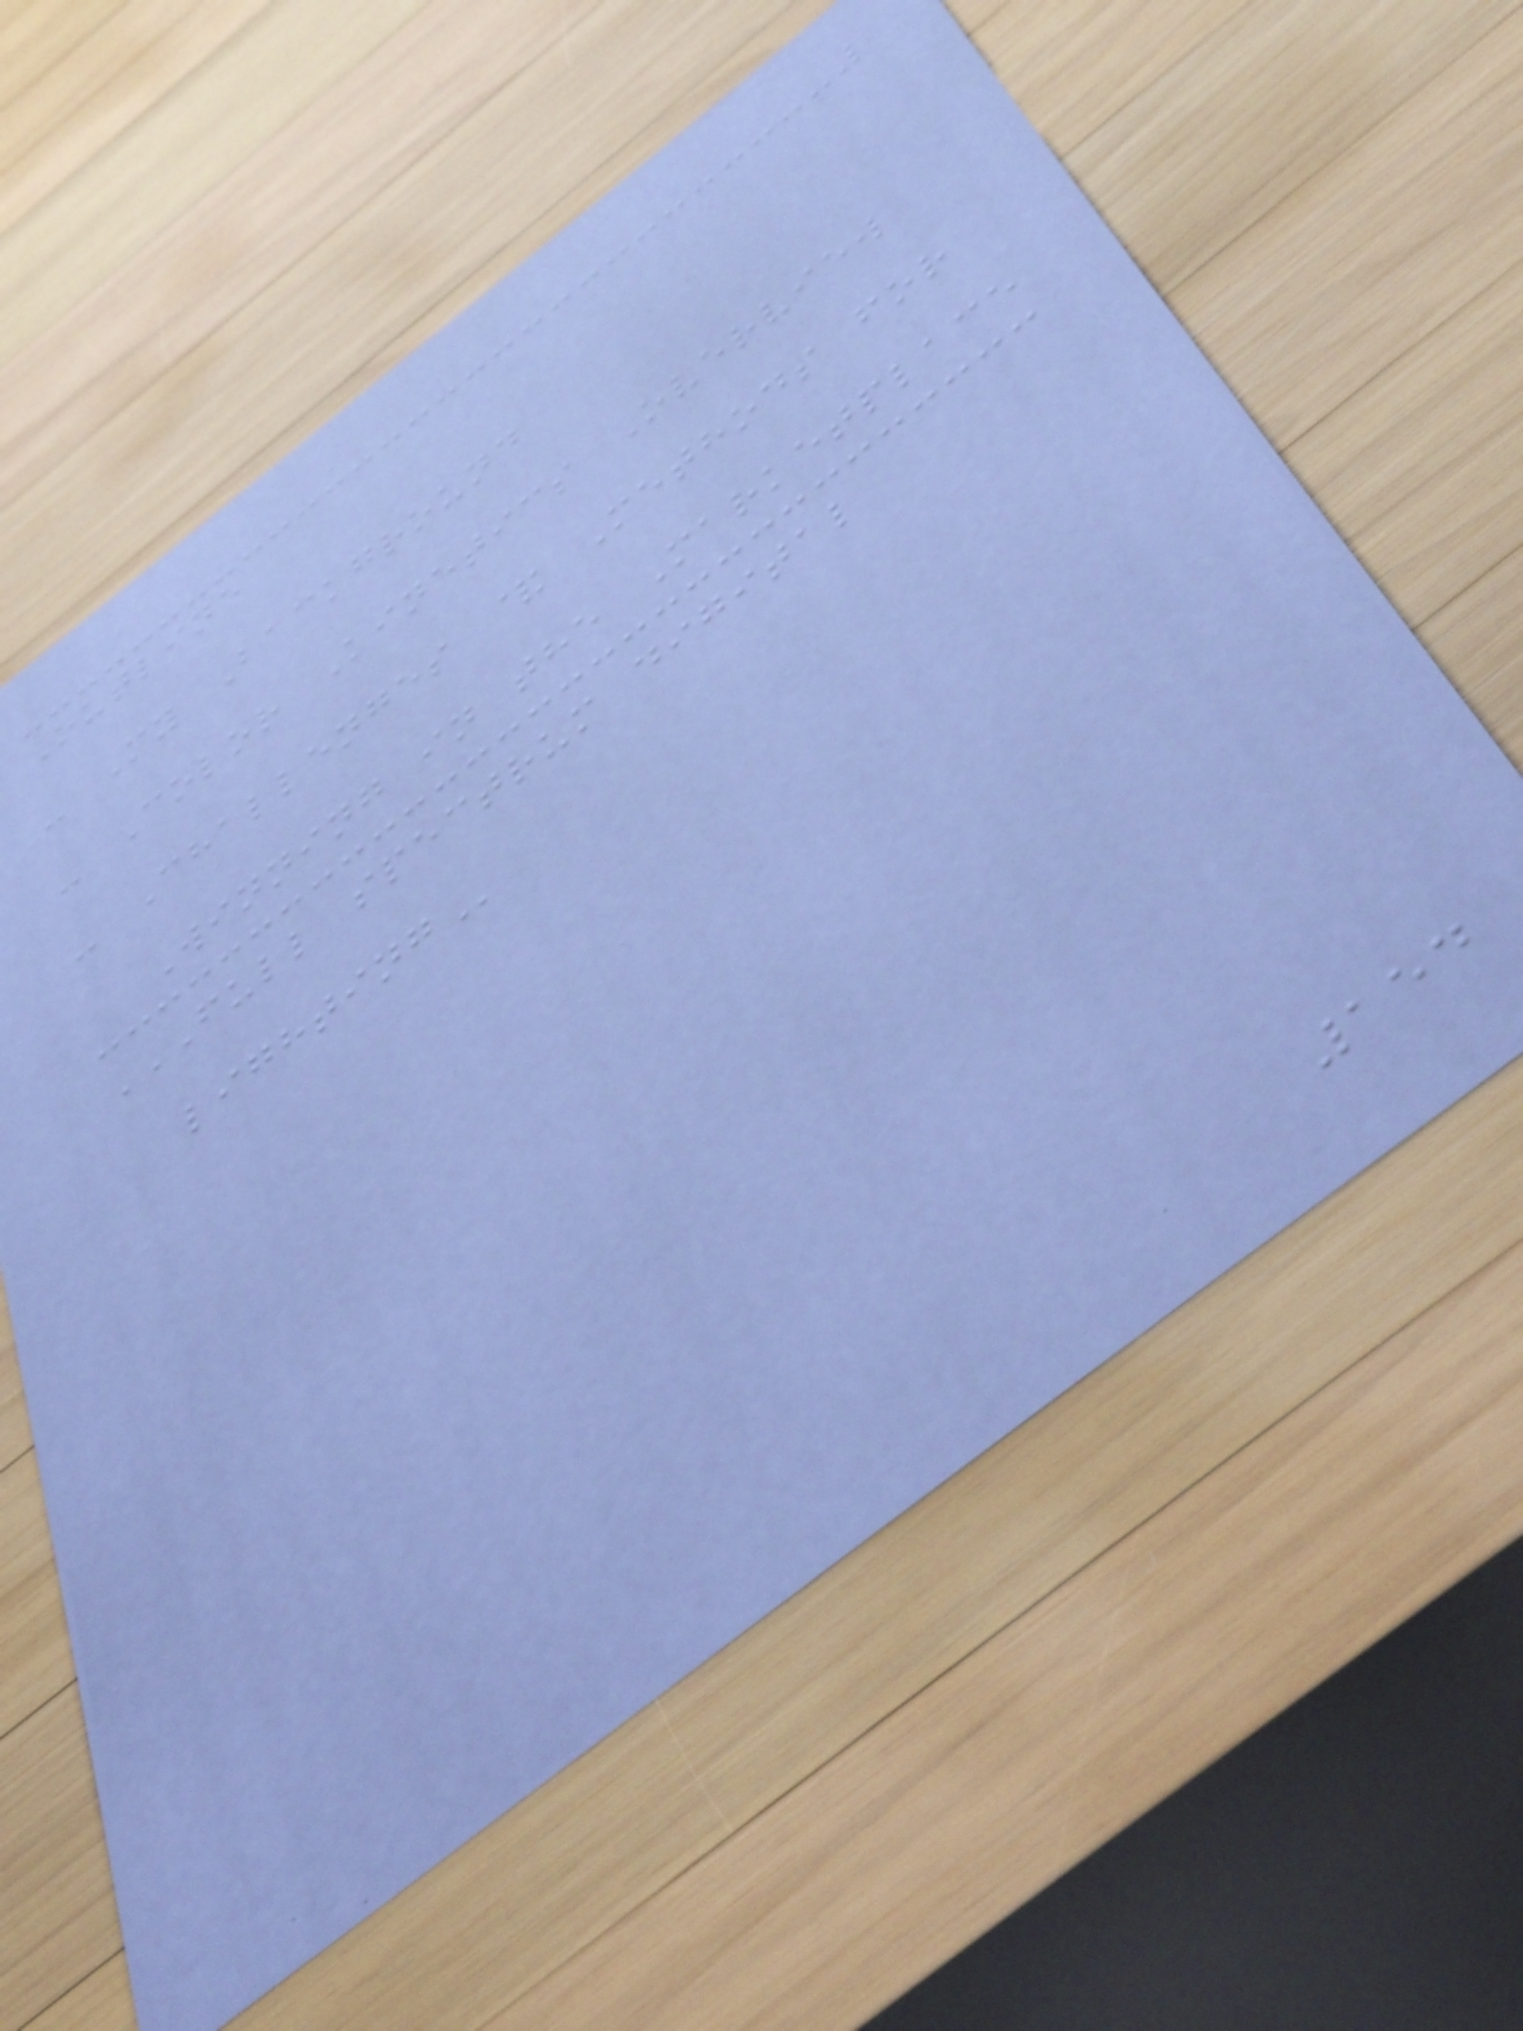Outline
- My Background
- Color Kinetics Overview
- Challenges & Methods for
Winning in the Marketplace
FULL SPECTRUM DIGITAL
LIGHTING
154
